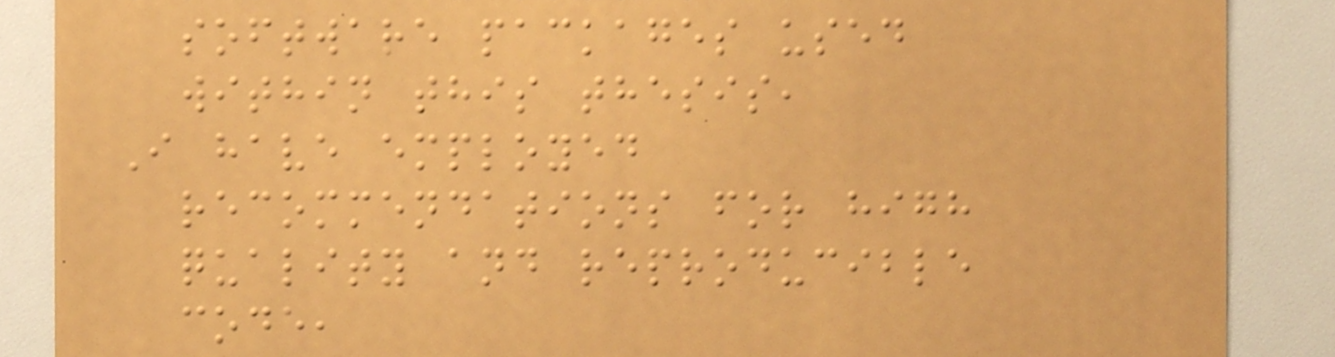software packages used
within this thesis,
I have employed
recommendations for high
quality and reproducible
code,
